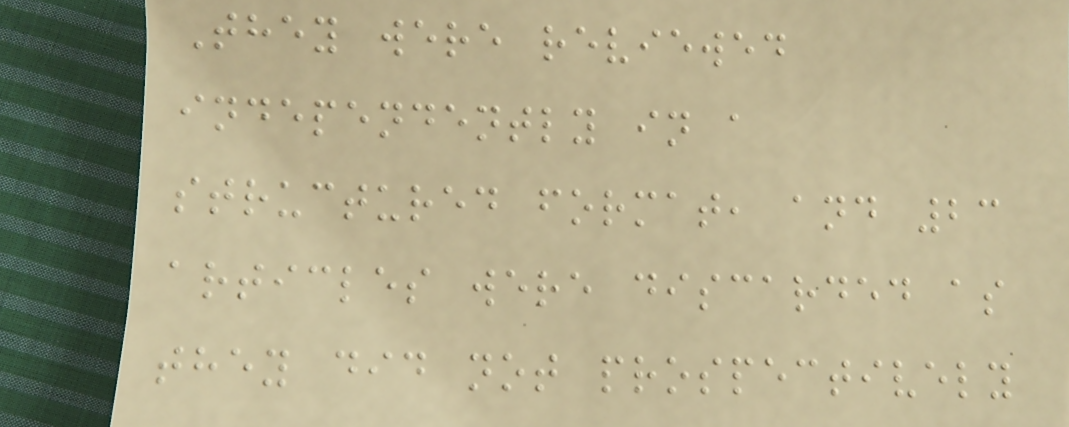They were reviewed
independently in a
structured format, and 23
articles were discarded as
they did not prospectively
